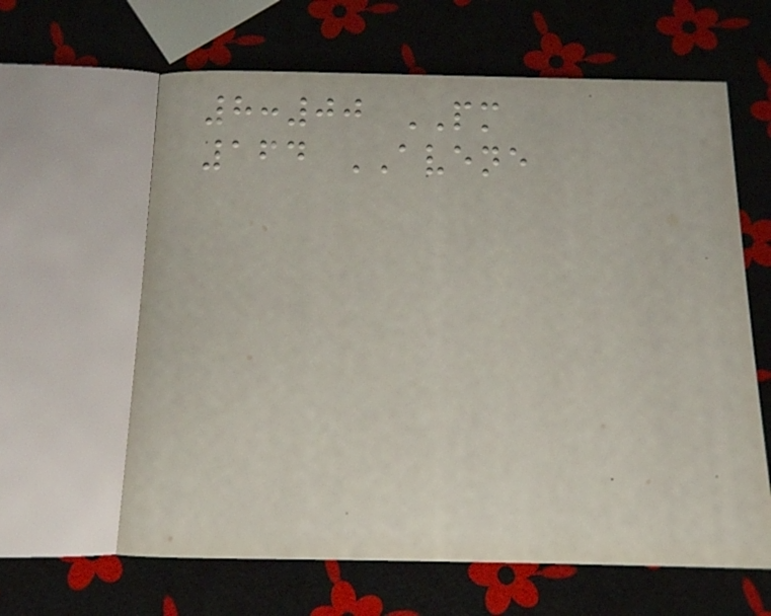8:00 PM
164 AVENE
